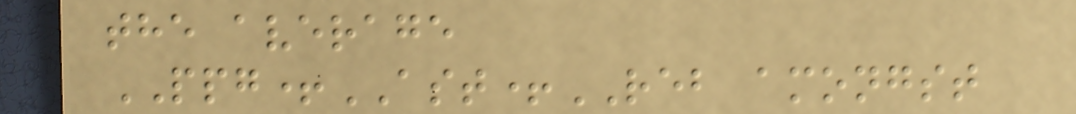the average
PPG+AST+REB amongst
